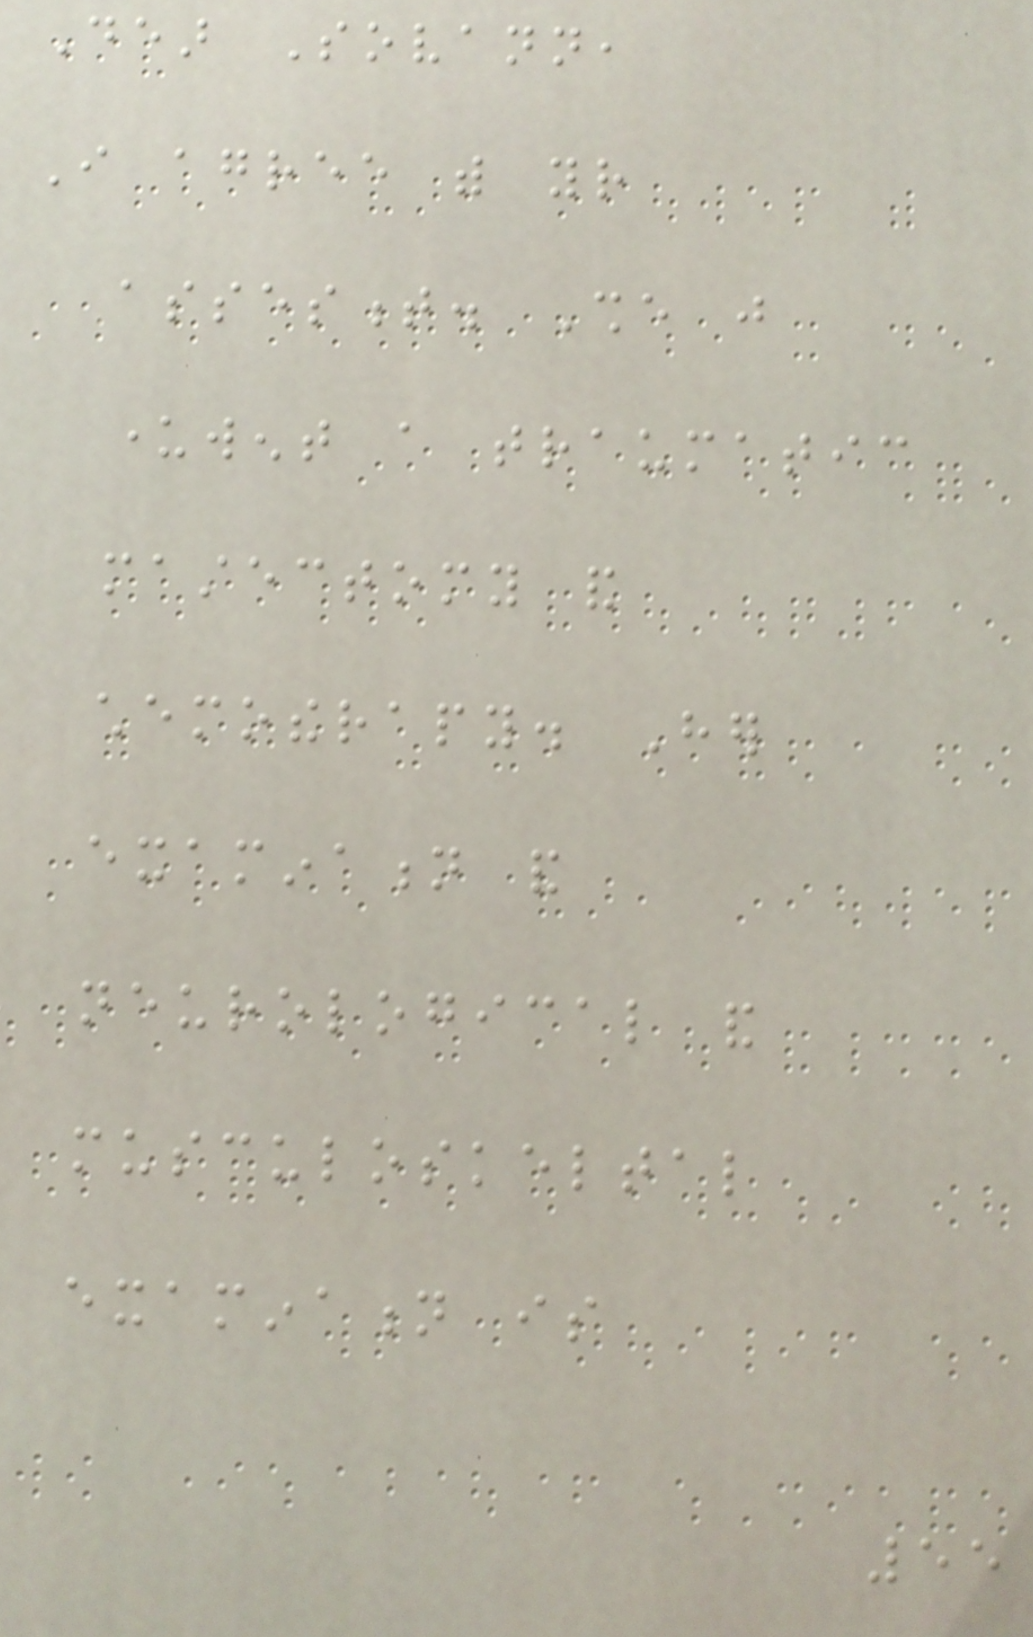Dear Sovann,
I agree with your
assesment. She just
underwent a traumatic
mastectomy and
chemotherapy. Her
examination and
neurological and
musculoskeltal
examination is
55
